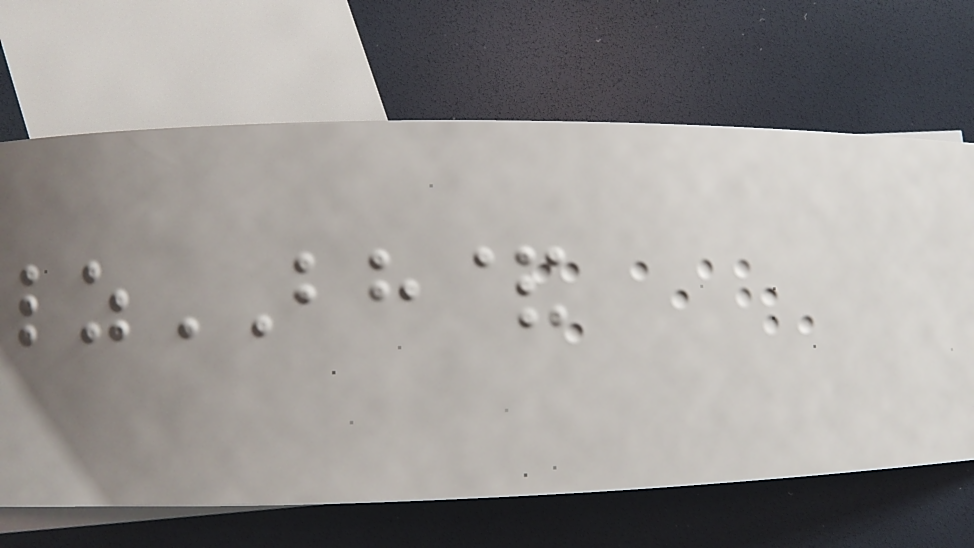lzBH&
